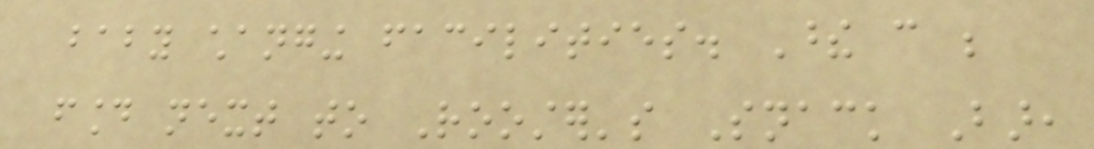baby changing facilities. These can be
found next to Rooster's Snack Bar,
